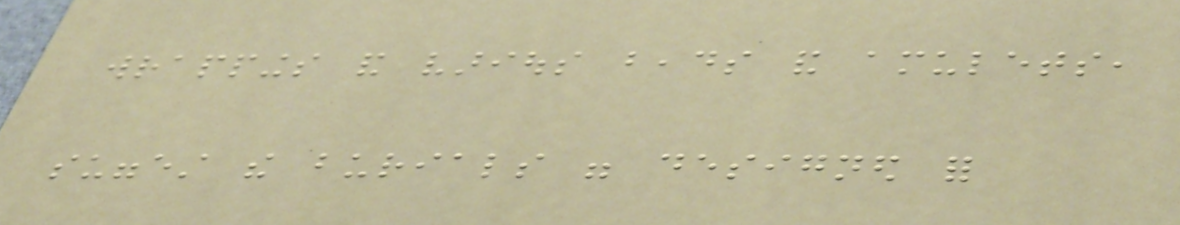wrappings and various beads and amulets,
suggest the burials were designed for
